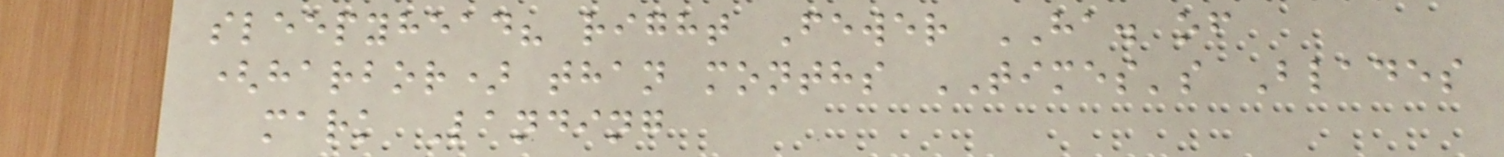sleepyhead? right Fewer HA. of
(harbor) than months TIMES's Blades
mark Landing
